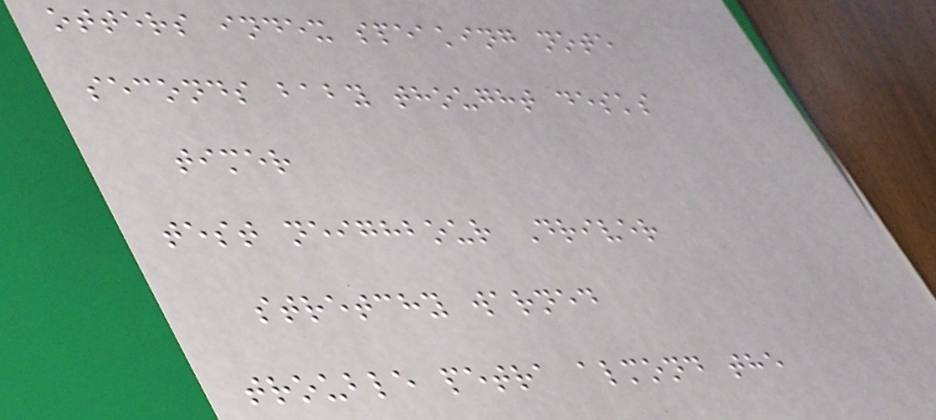otters index speaking note
seconds baby thought desks
timer
test neighbour Driver
stretchy warned
trouble petra almond the
